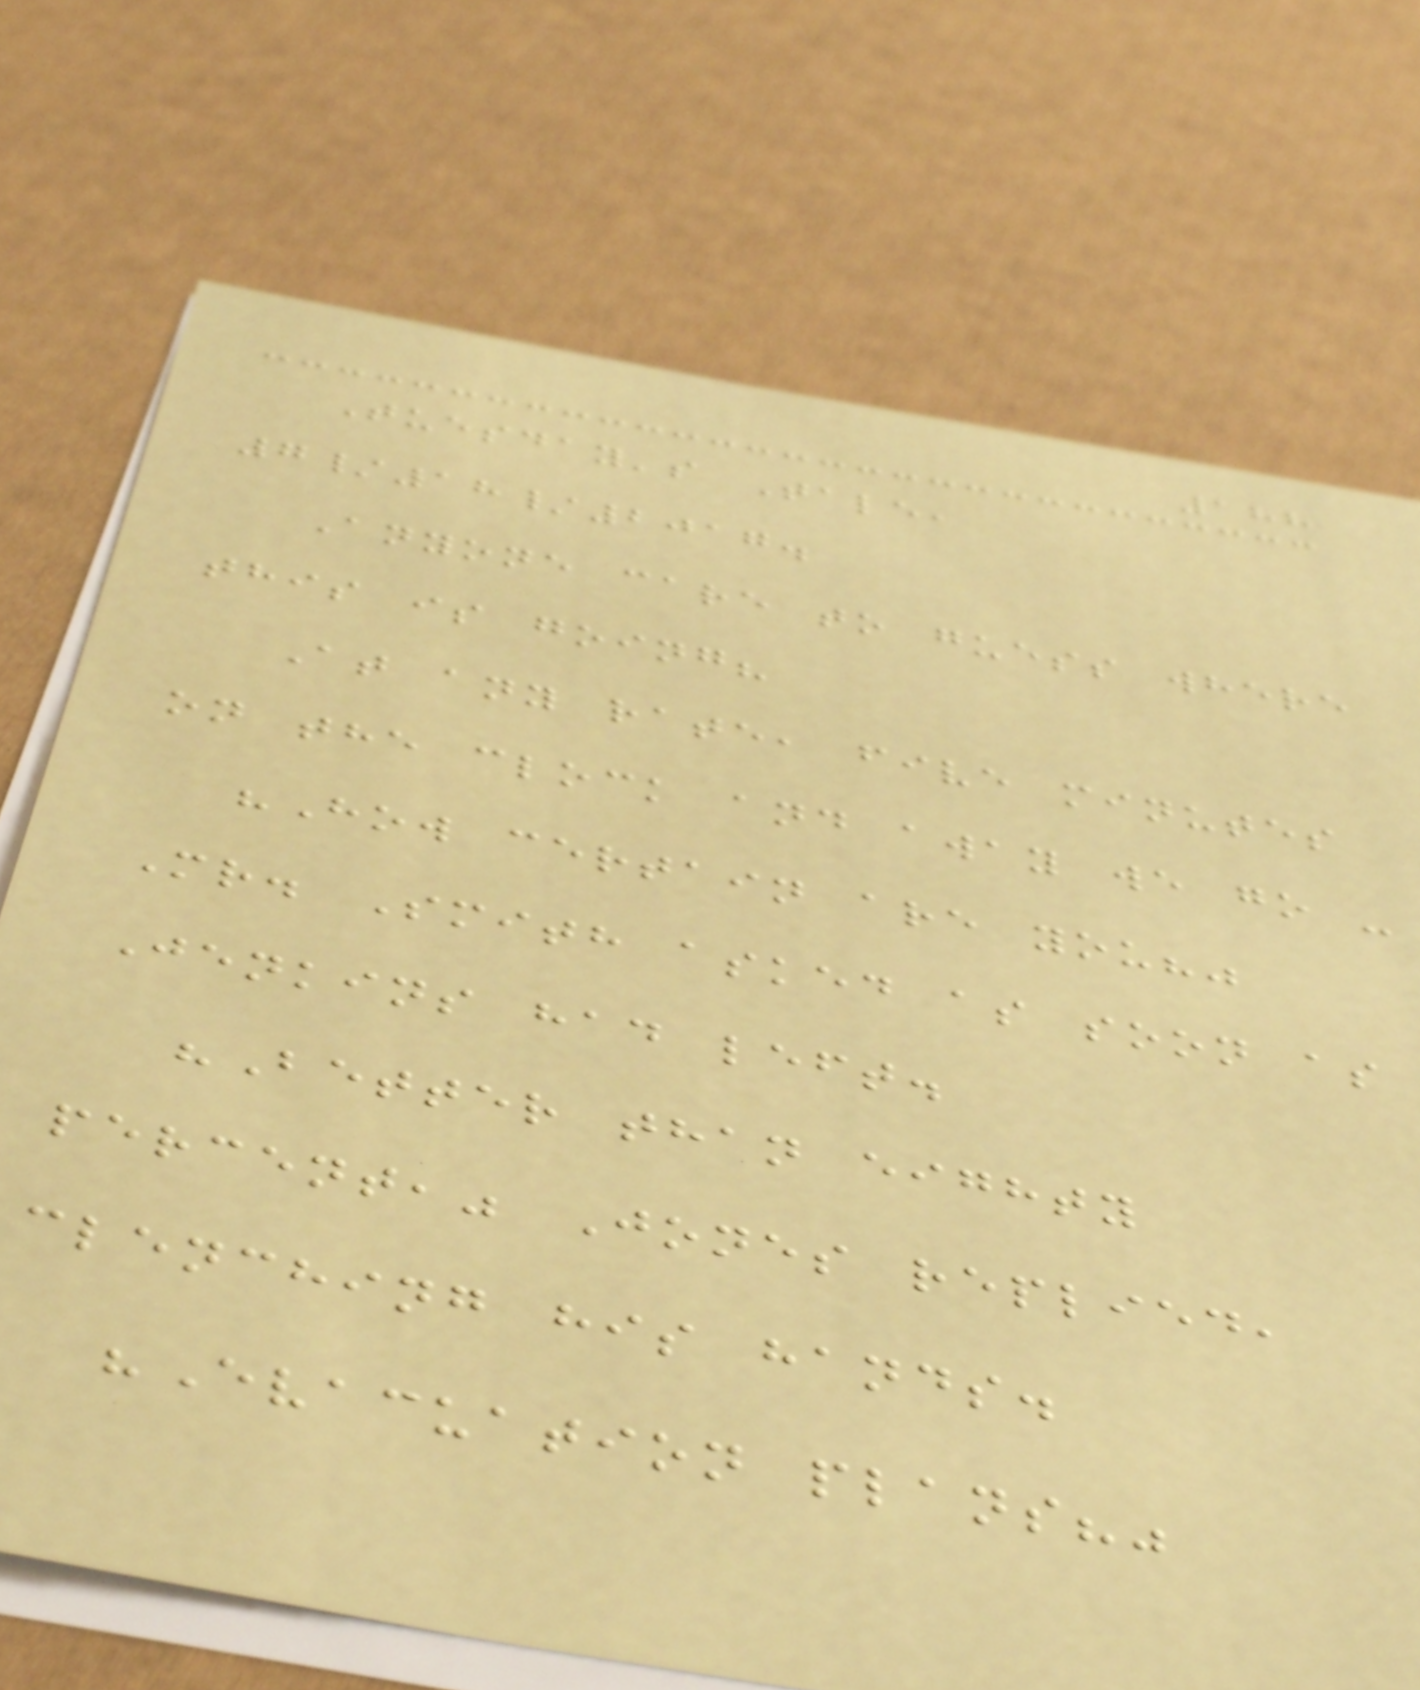188
Tuesday's Tale,
7/18/2017.
Anyone care to guess where
this is going?
At any rate, five minutes
on the clock and away we go -
"How certain are you?"
Mr. Smith asked as soon as
Jenkins had left.
"Better than eighty
percent," Jones replied,
clenching his hands.
"Evacuation plans?"
